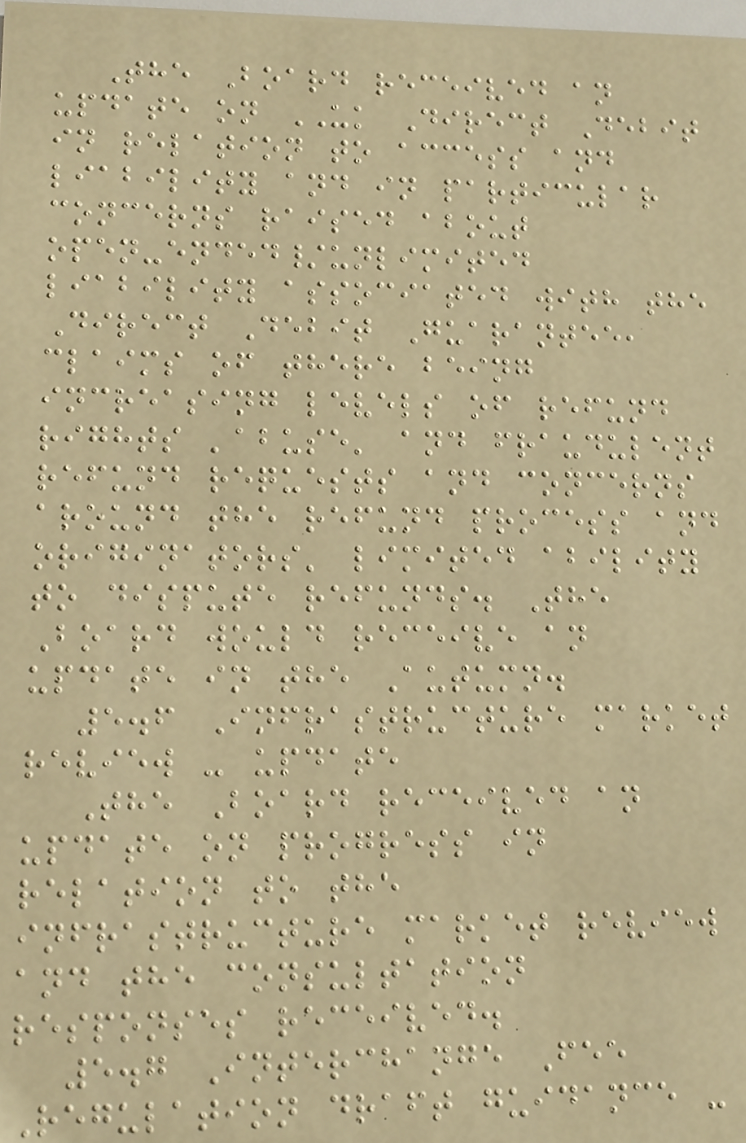The Board received an
update on UK Direct Debit
in relation to access and
liability and in particular
concerns raised about
open-ended/unlimited
liability associated with the
Direct Debit Guarantee,
claims of there being
increasing levels of refund
rights 'abuse' and fraudulent
refund requests and concerns
around the refund process and
originators' limited ability
to dispute refunds. The
Board would receive an
update in the Autumn.
5.6 Infrastructure market
review - update
The Board received an
update on progress in
relation to the
infrastructure market review
and the consultation
responses received.
5.7 Interchange Fee
Regulation draft guidance -
